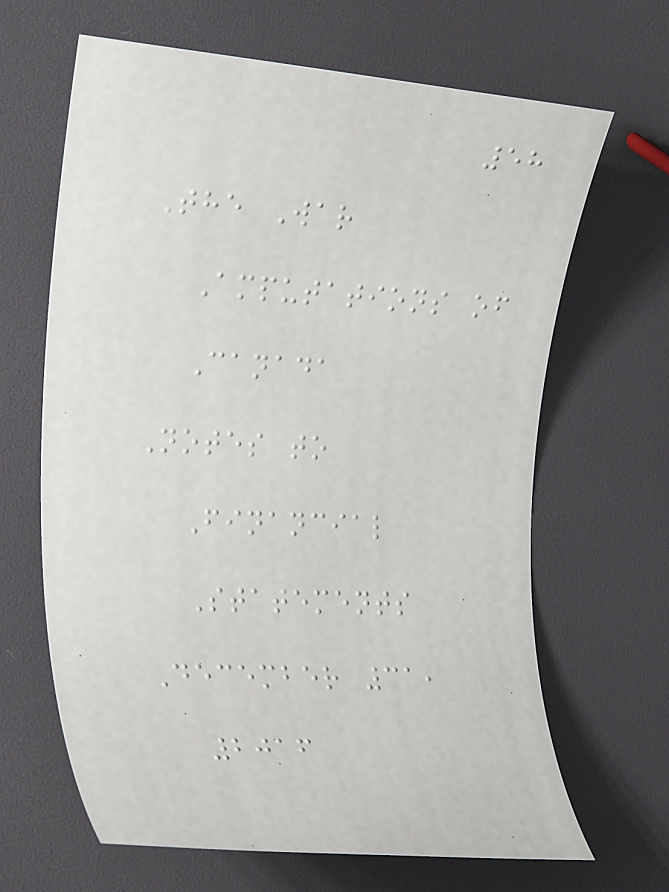58
The War
Amputations of
Canada
Notes to
Financial
Statements
December 31,
2016
